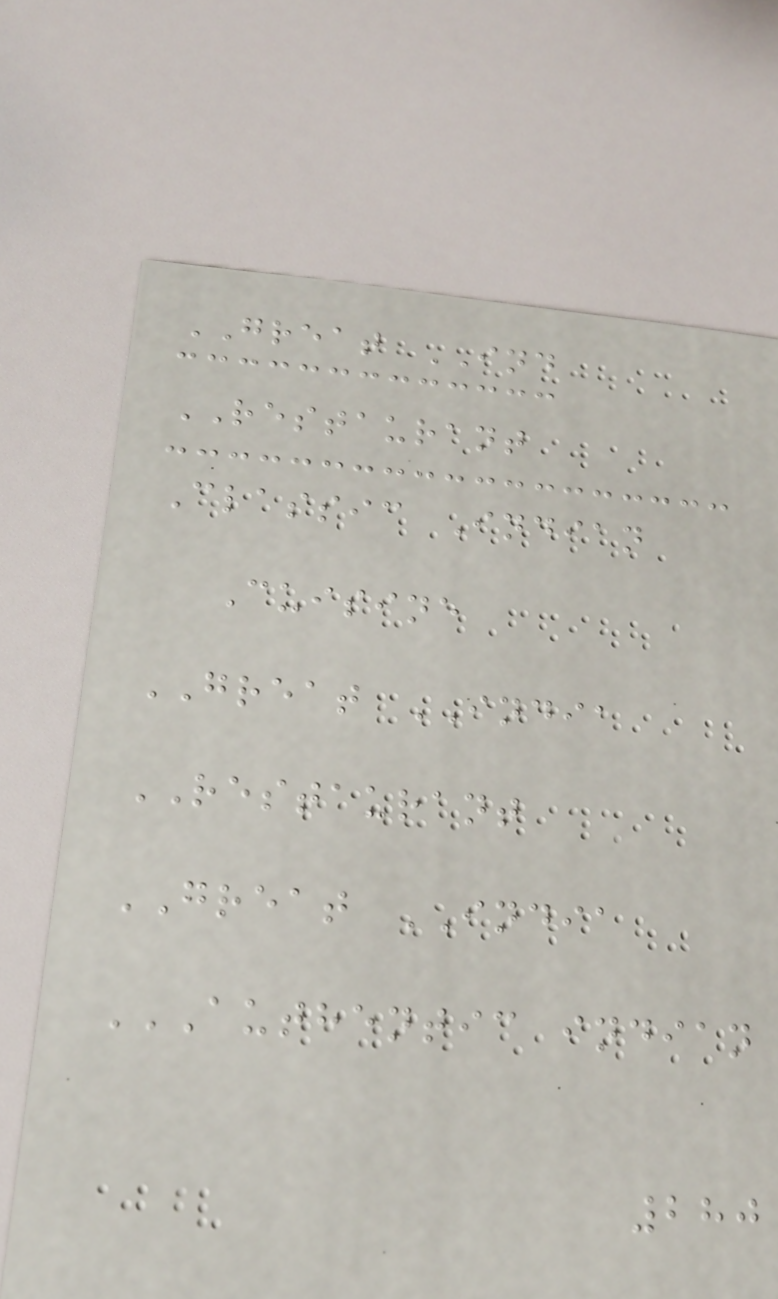GREAT IND
RESTAURANT
Classic Indian
Cuisine
GREAT INDIA
RESTAURANT
GREAT INDIA
AUTHENTIC INDIAN
280
